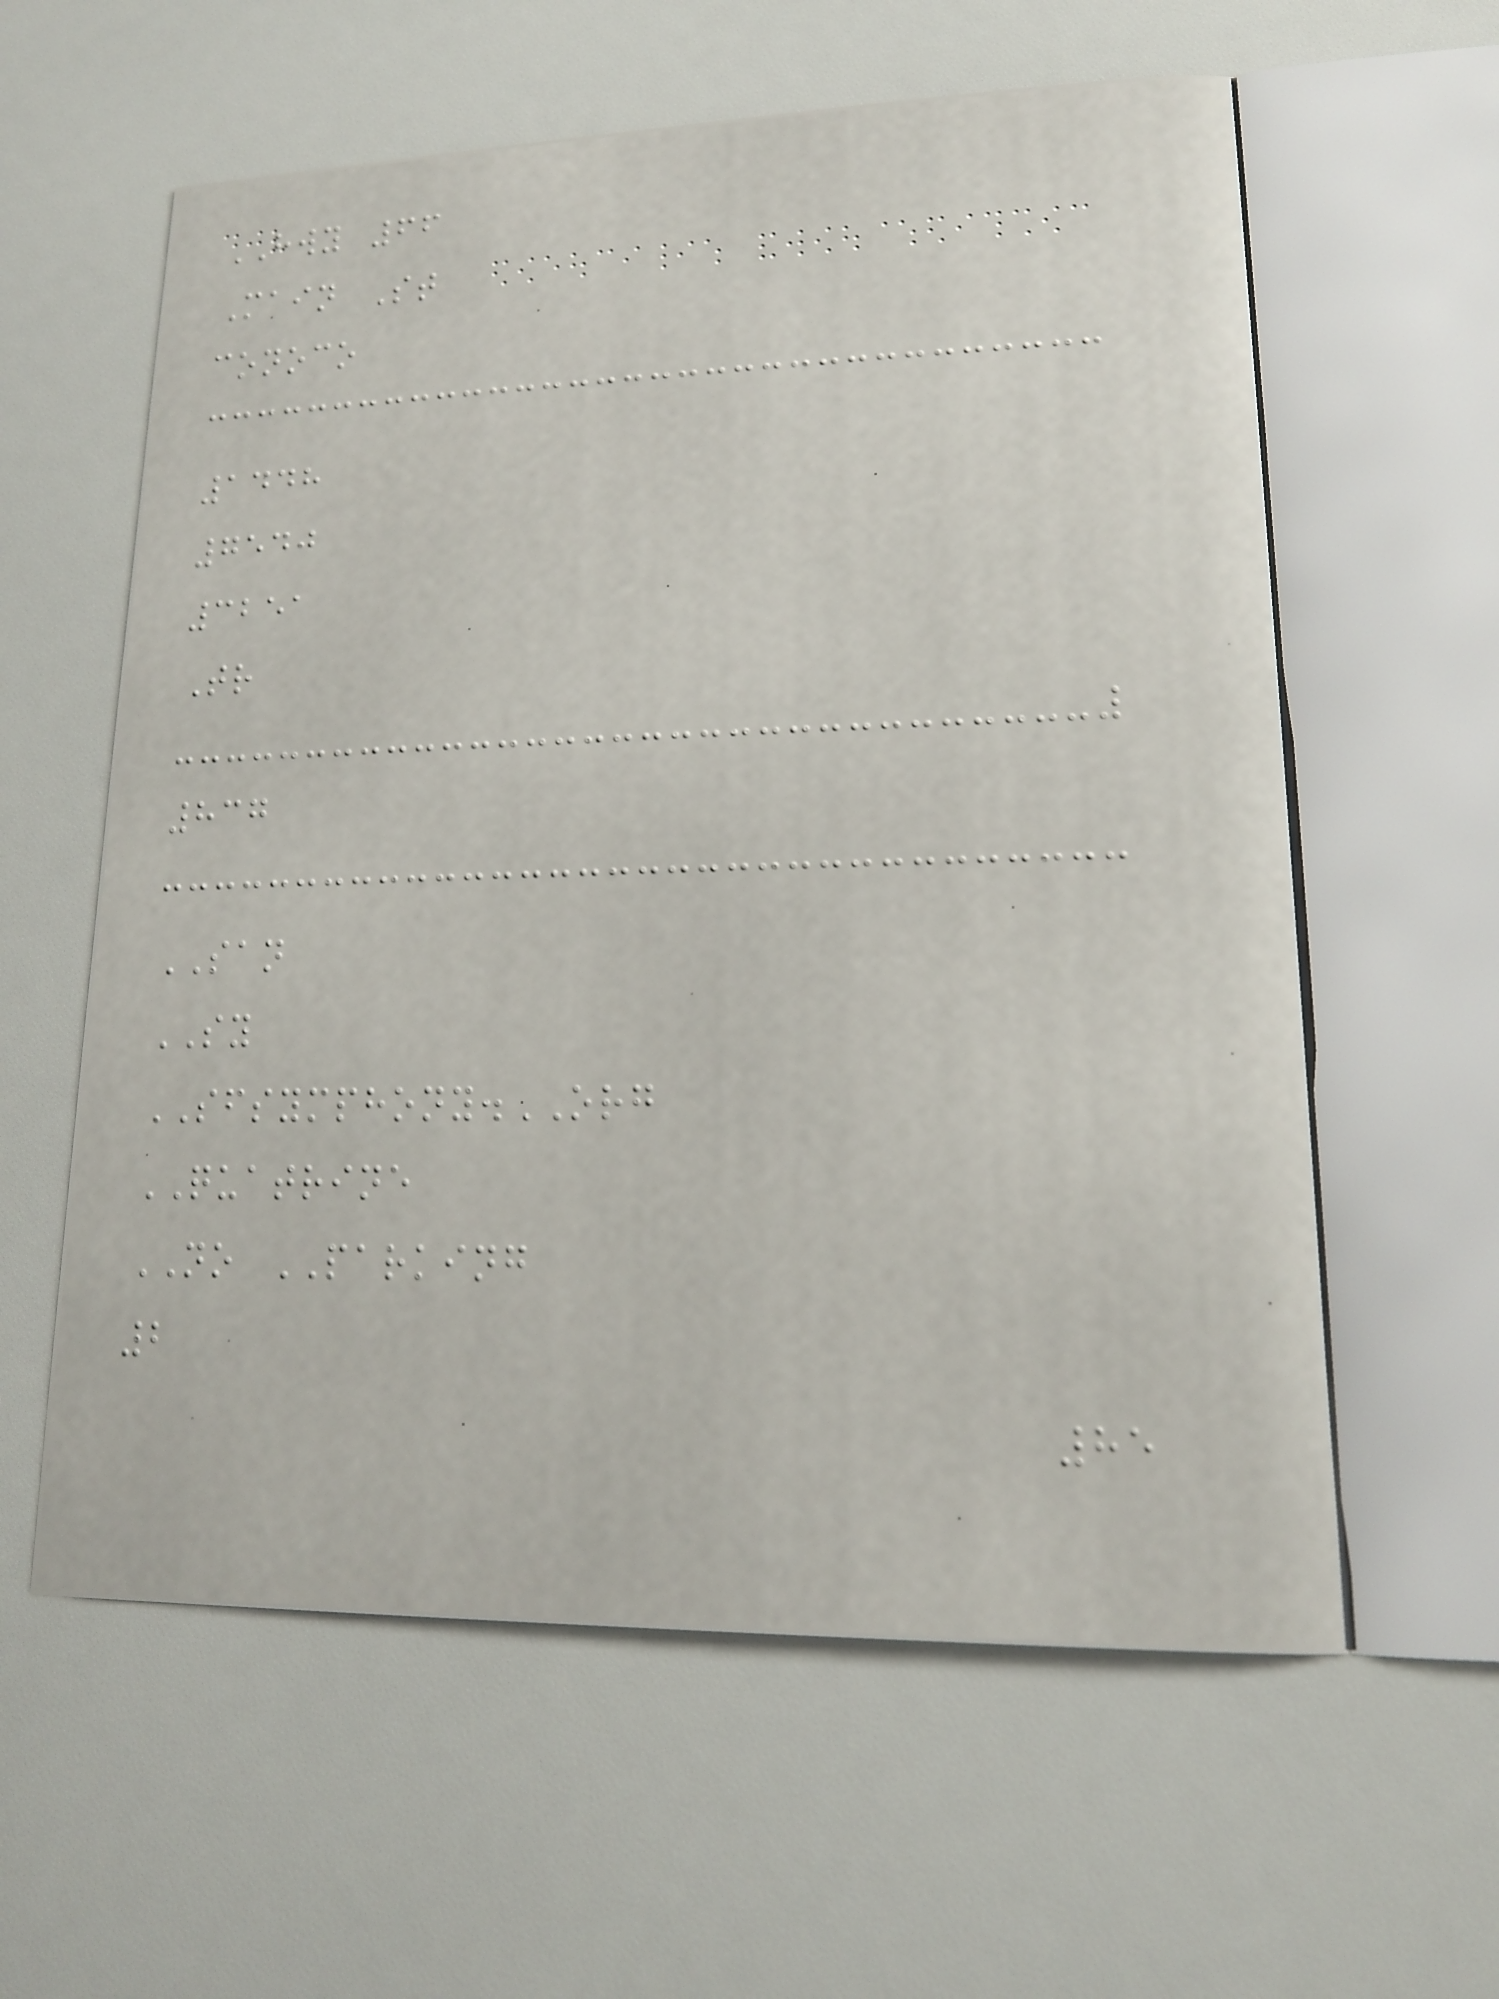HWY 66
Main St
conoco
1448
7540
3251
Tr
837
SAN
SY
SFSYMPHONY.ORG
QUATRINE
NO PARKING
2
85
